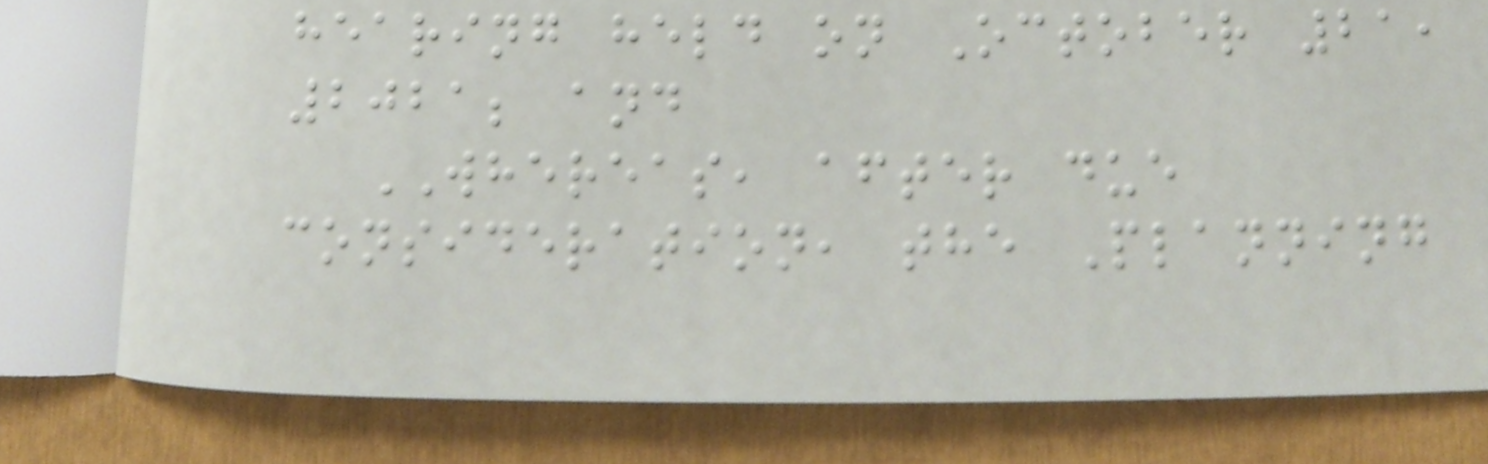hearing held on October 21,
2021; and
WHEREAS, after due
consideration, the Planning
